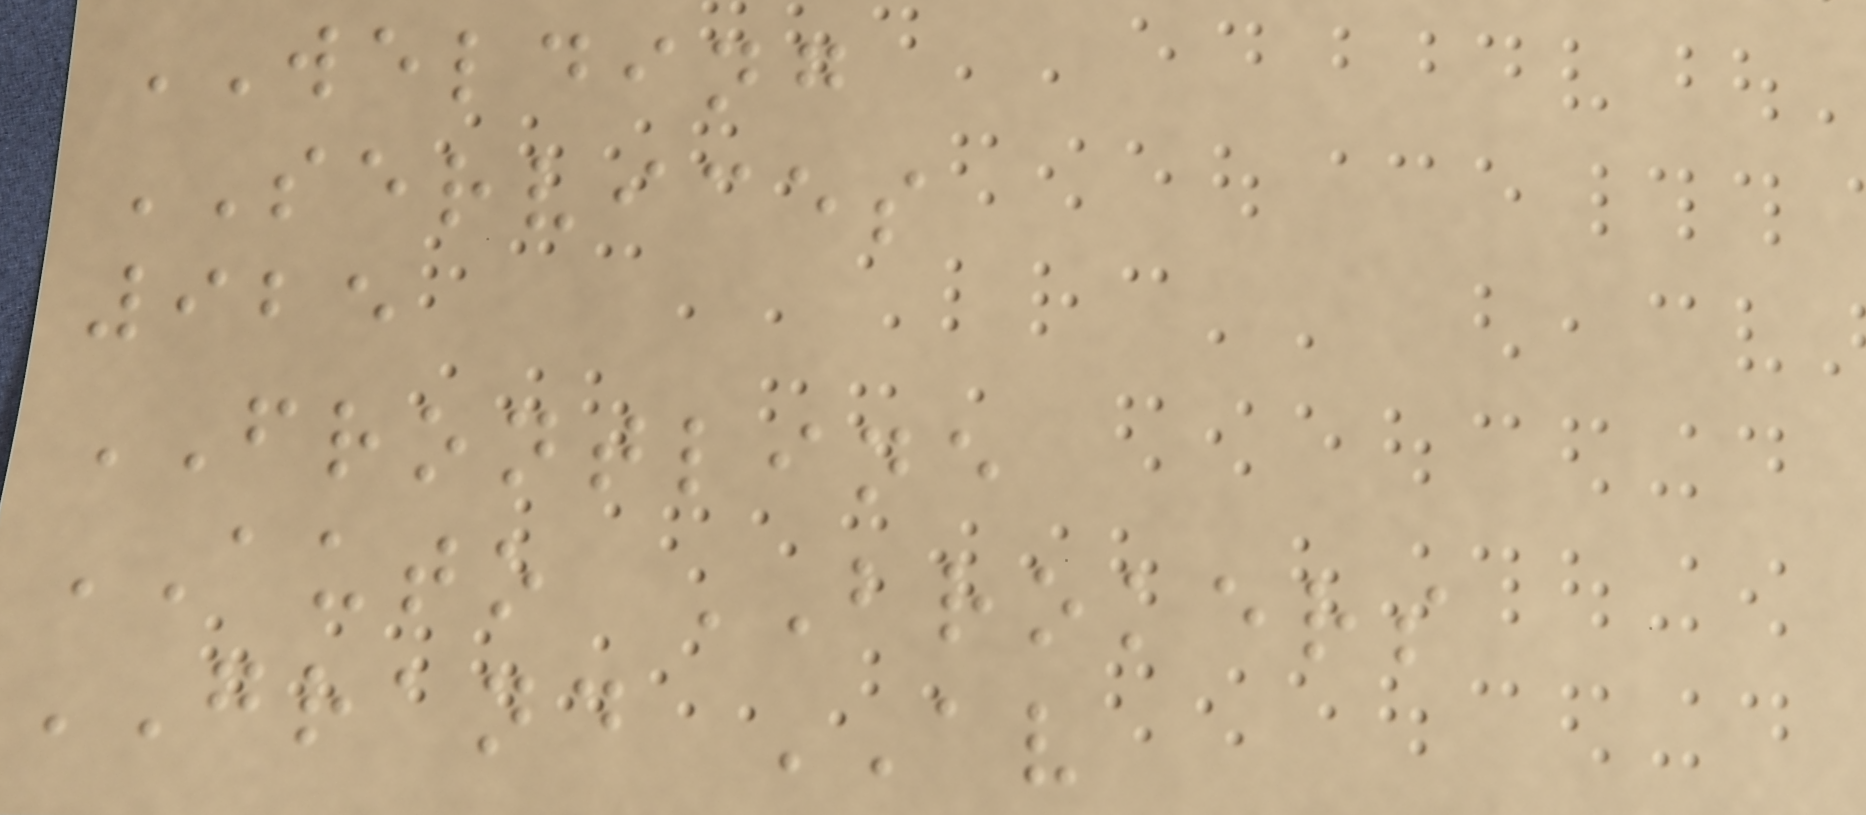WELDING
SERVICES
925
FRONTLINE
AUTO BROKERS
GRAND AV
